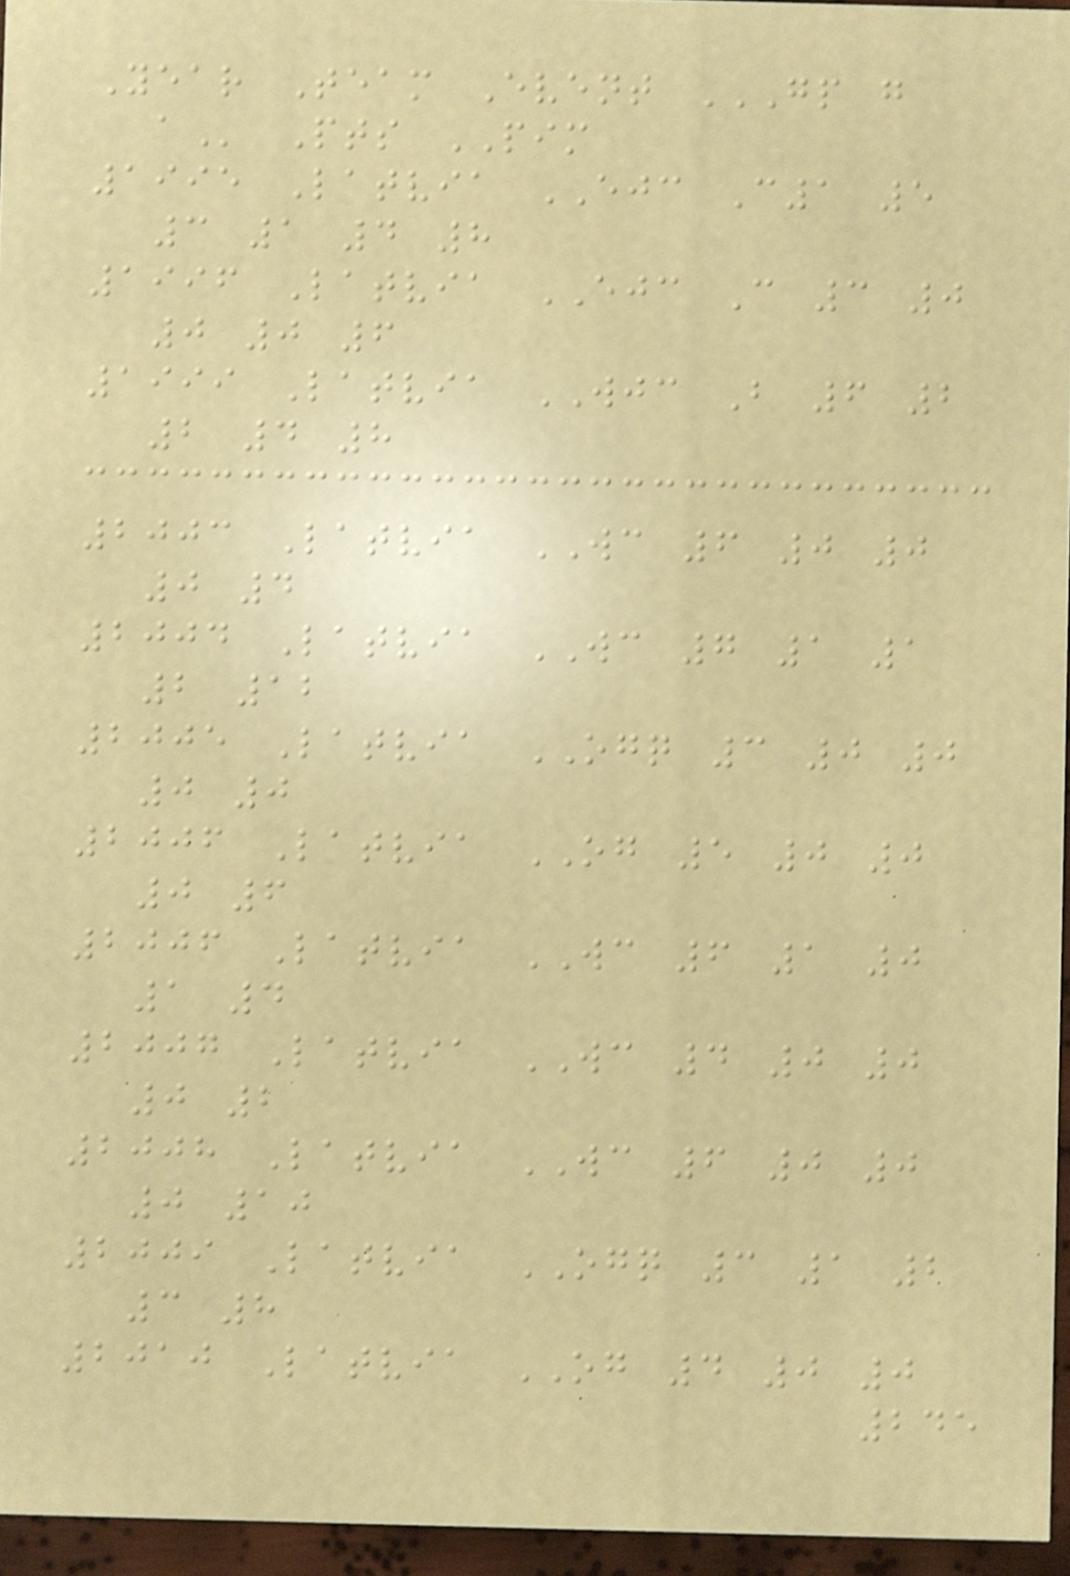Year Team Event GP G
A Pts PIM
1995 Latvia EJC C1 5
3 1 4 8
1996 Latvia EJC C 3 0
0 0 6
1999 Latvia WJC B 6 2
2 4 8
2003 Latvia WC 6 0 0
0 4
2004 Latvia WC 7 1 1
2 12
2005 Latvia OGQ 3 0 0
0 0
2006 Latvia OG 5 0 0
0 6
2006 Latvia WC 6 1 0
1 4
2007 Latvia WC 4 0 0
0 2
2008 Latvia WC 6 0 0
0 10
2009 Latvia OGQ 3 1 2
3 8
2010 Latvia OG 4 0 0
245
